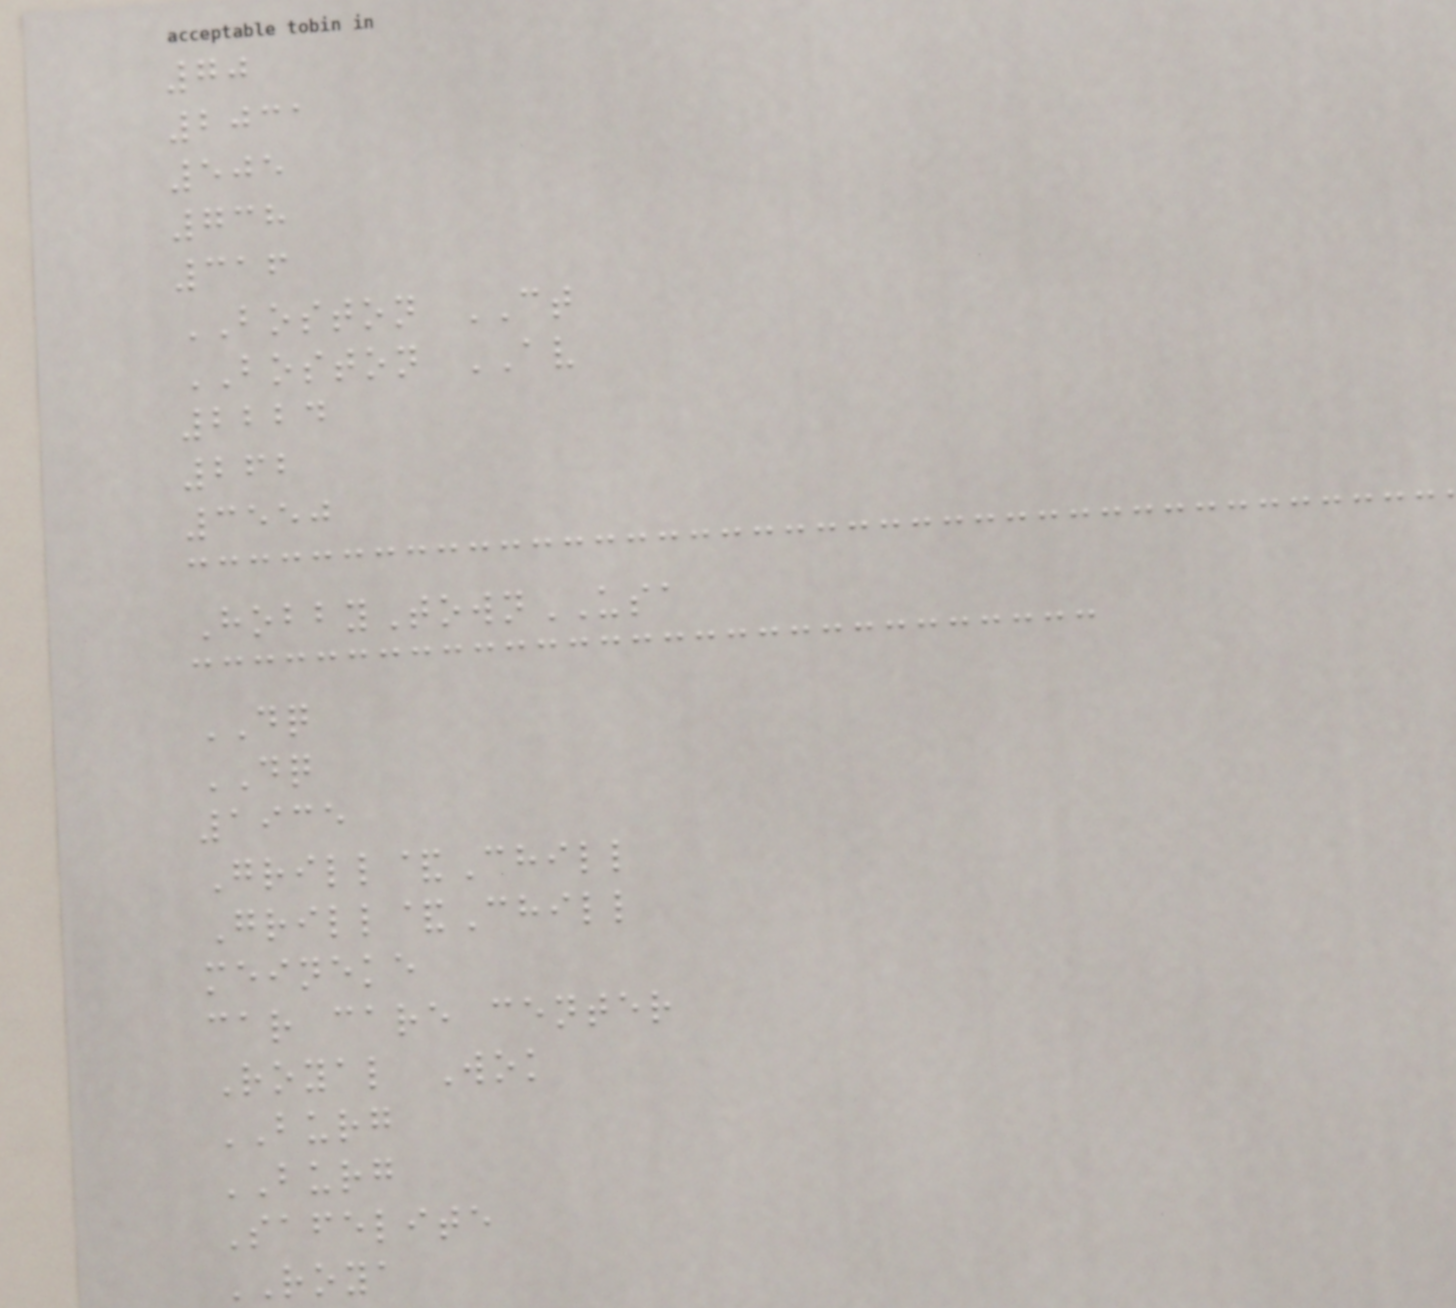70
2031
505
738
316
BOSTON CT
BOSTON AV
2224
262
3550
HobbyTownUSA
DQ
DQ
1935
Grill&Chill
Grill&Chill
meineke
car care center
Royal Wok
BURG
BURG
Safelite
ROYA
